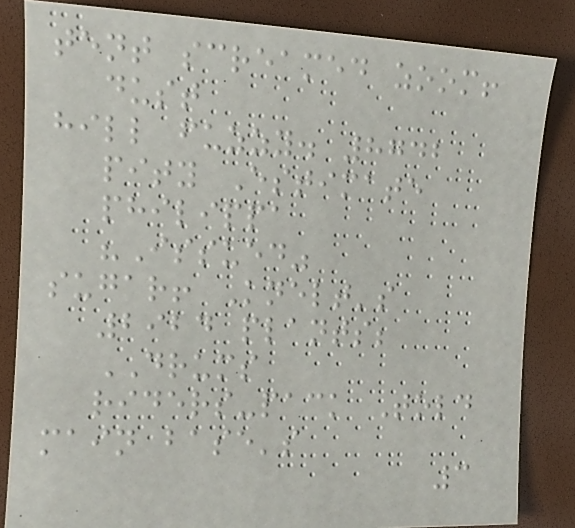tent screamed zoom!
dust
hill fuzzy. 8742
pity Estimate
philippa
"Issued"
sugar! Knelt's
2924 plants;
DRUMS
riders-pack Told
main base's
3
